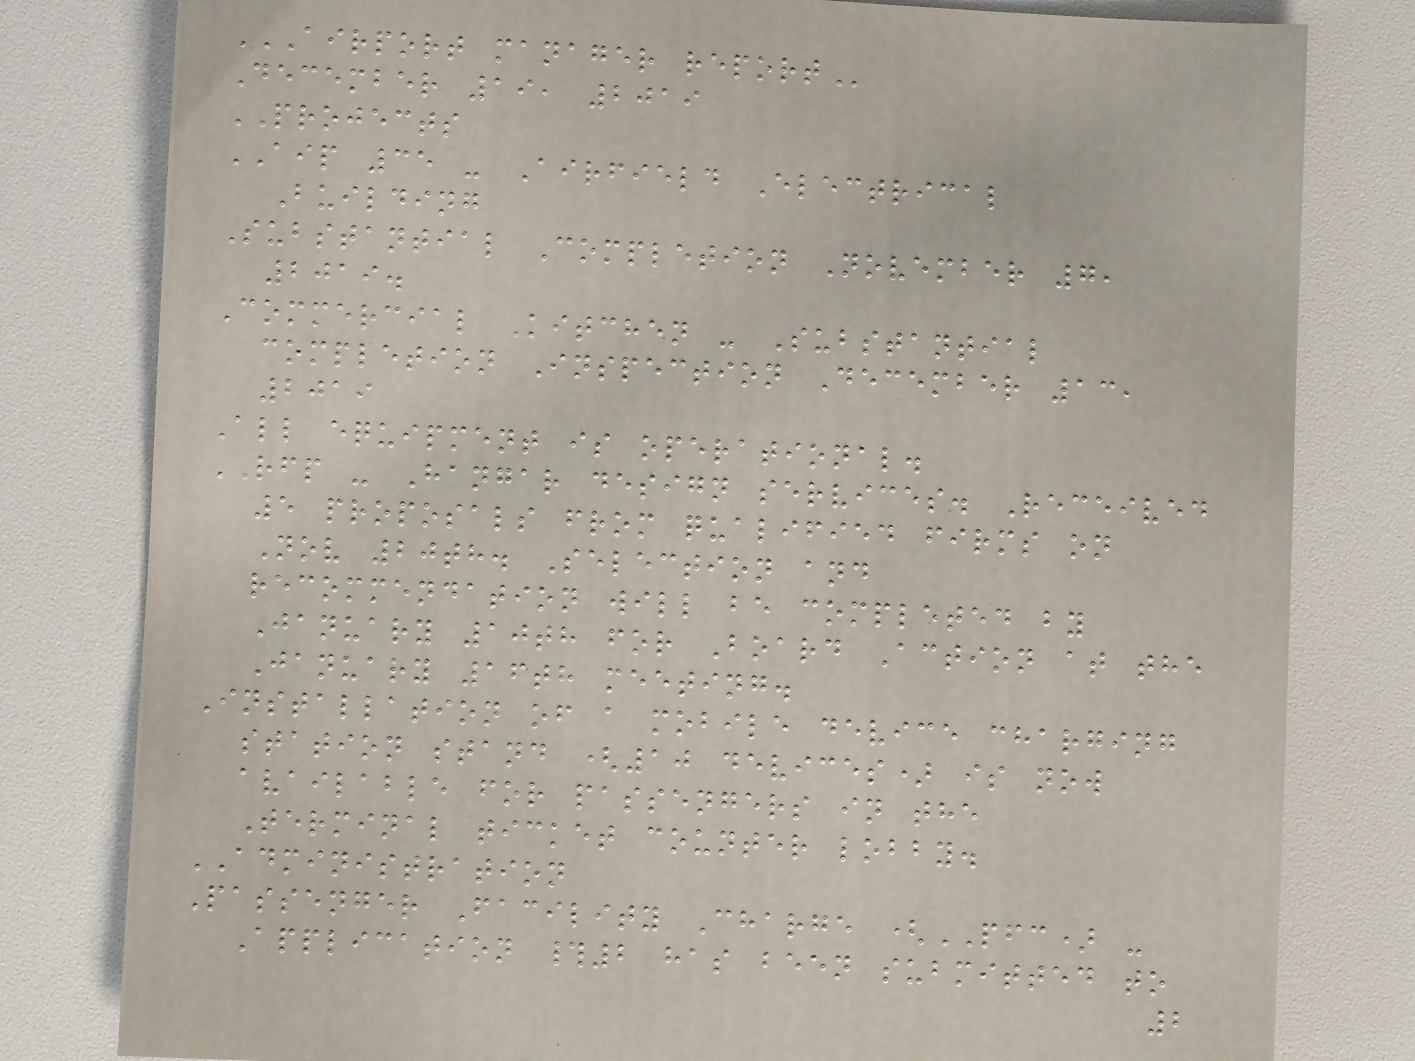AIRPORT MANAGER REPORT
December 19, 2019
PROJECTS
AIP 35 - Airfield Electrical
Building
Substantial Completion November 7,
2019.
Commercial Kitchen - Substantial
completion Inspection December 13,
2019
All equipment is operational.
RFP - Hangar design services. Received
5 proposals from qualified firms on
Nov 20th. Selection and
recommendation will be completed by
January 10th for Board Action at the
January 16th meeting.
Installation of a mobile device charging
station stand (10 devices) is now
available for passengers in the
Terminal ticket counter lobby.
ADMINISTRATION
Passenger Facility Charge (PFC) -
Application #2 has been submitted to
2
